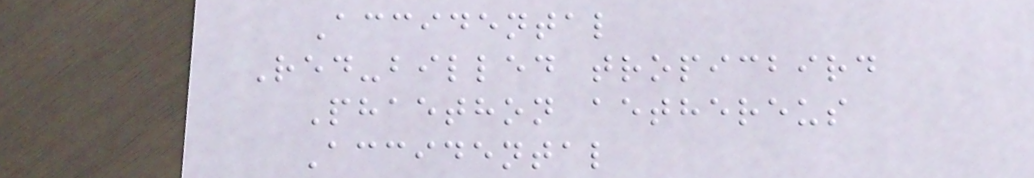Accidental
Red-billed tropicbird
Phaethon aethereus
Accidental
